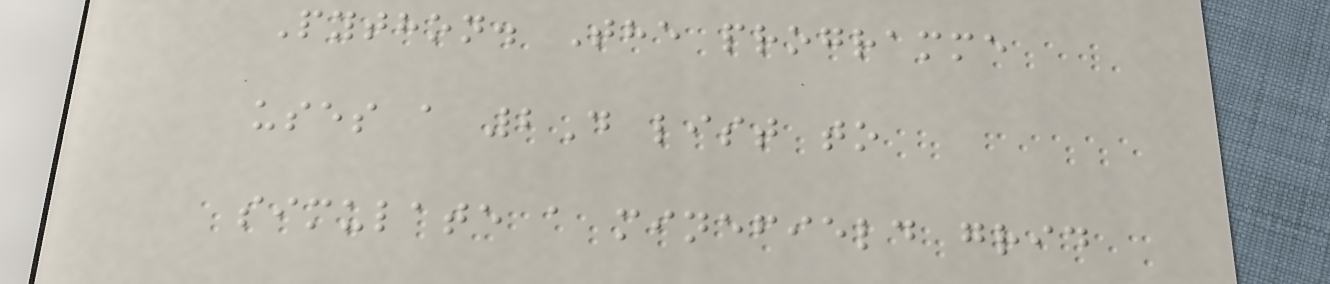Python. The programme
uses a 2D list to
simulate a minefield grid
